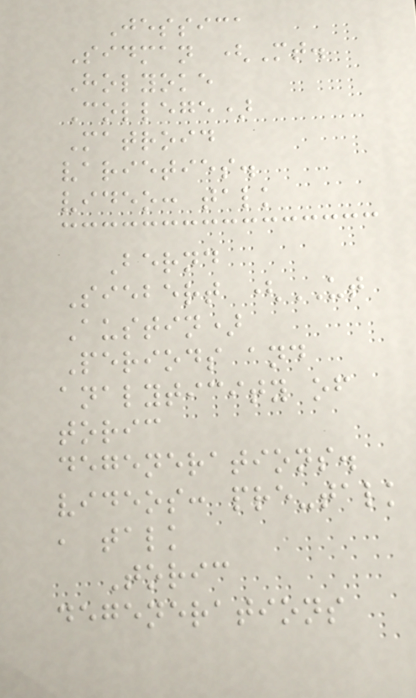Jessica
Sidman (Mt.
Holyoke
College)
Matroid
varieties.
video: talk
Bernd
Siebert (UT
Austin)
Periods and
analyticity of
toric
degenerations.
videos: pre-talk
, talk
Toric
degenerations
